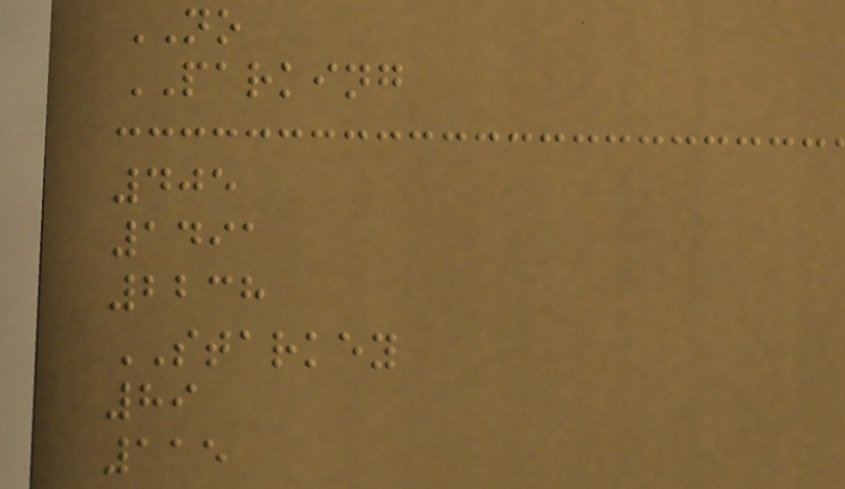NO
PARKING
405
1491
2238
STARKEY
89
115
